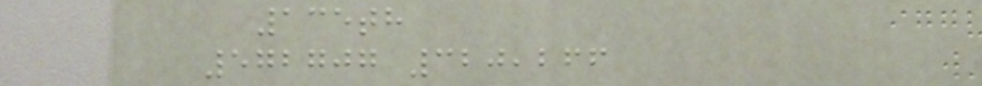135th
572707 320,266
